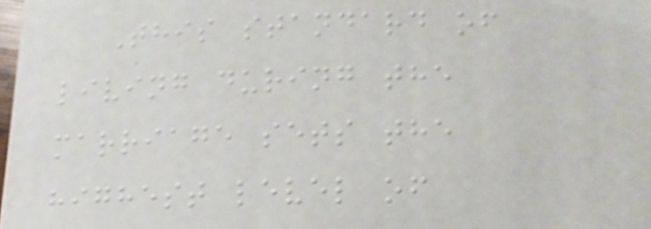This standard of
living during the
marriage sets the
highest level of
